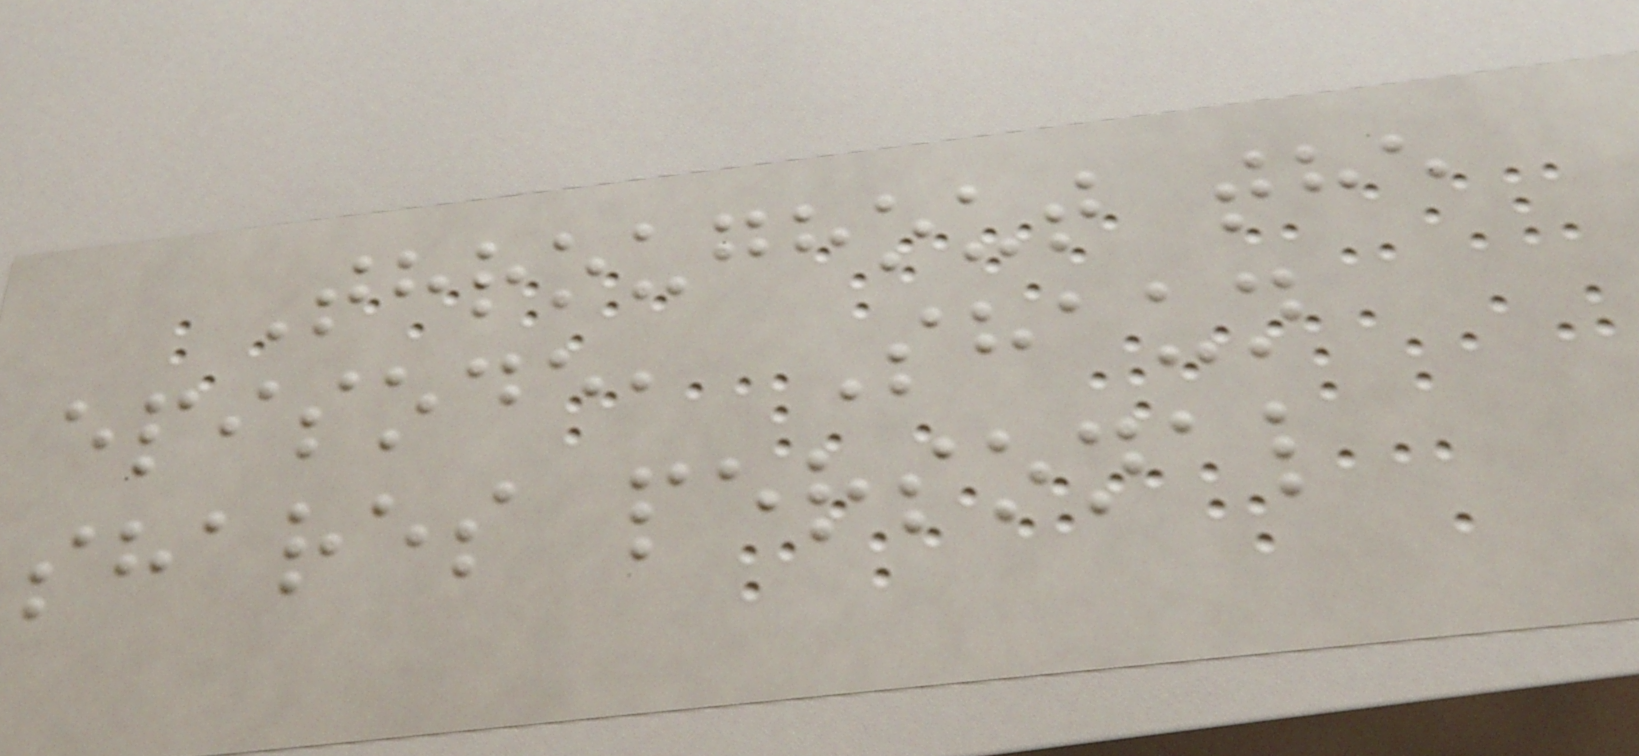Throughout the
episode, Shaun
shares personal
